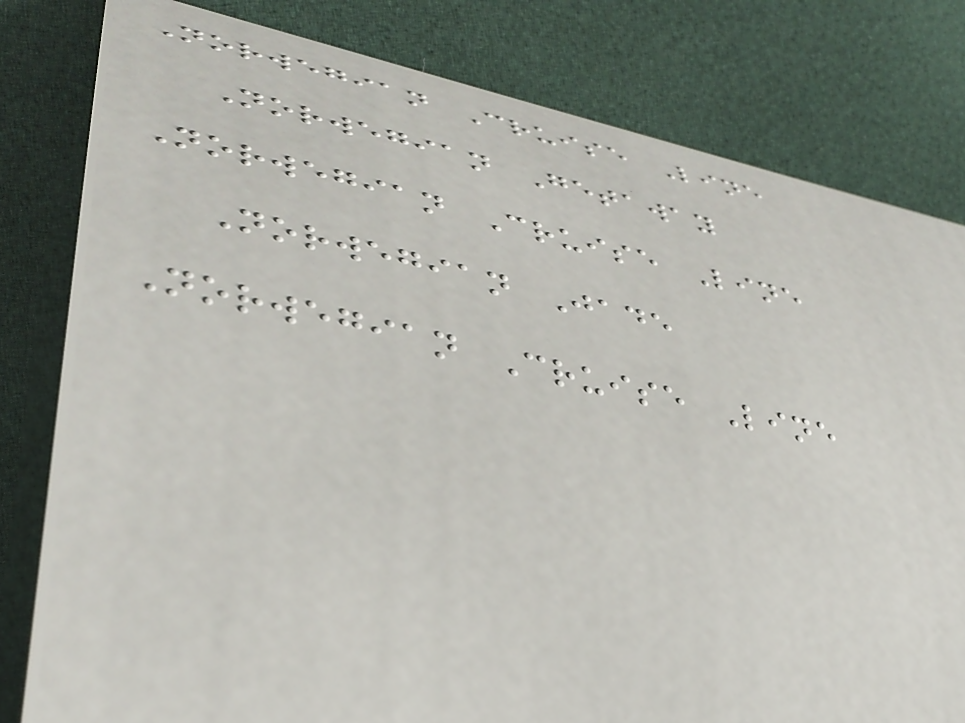Norwegian Cruise Line
Norwegian Getaway
Norwegian Cruise Line
Norwegian Jade
Norwegian Cruise Line
